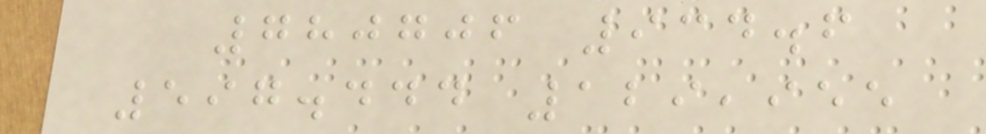780706 934.6
597.444 129,955
